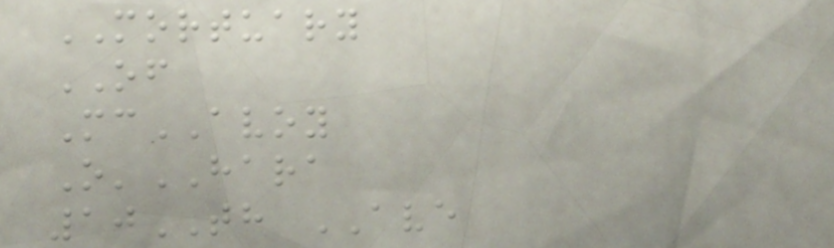MORTUARY
OF
McAVOY
O'HARA
10TH AVE
